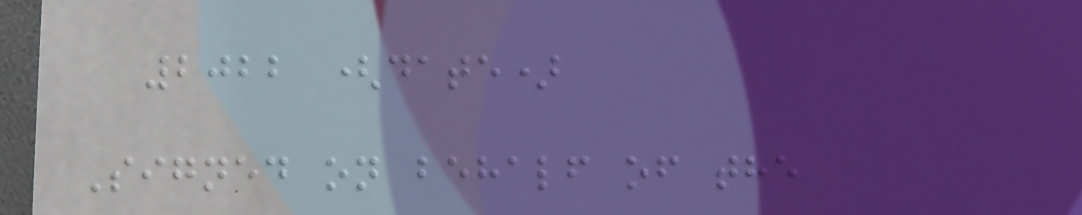2022 (date)
Signed on behalf of the
